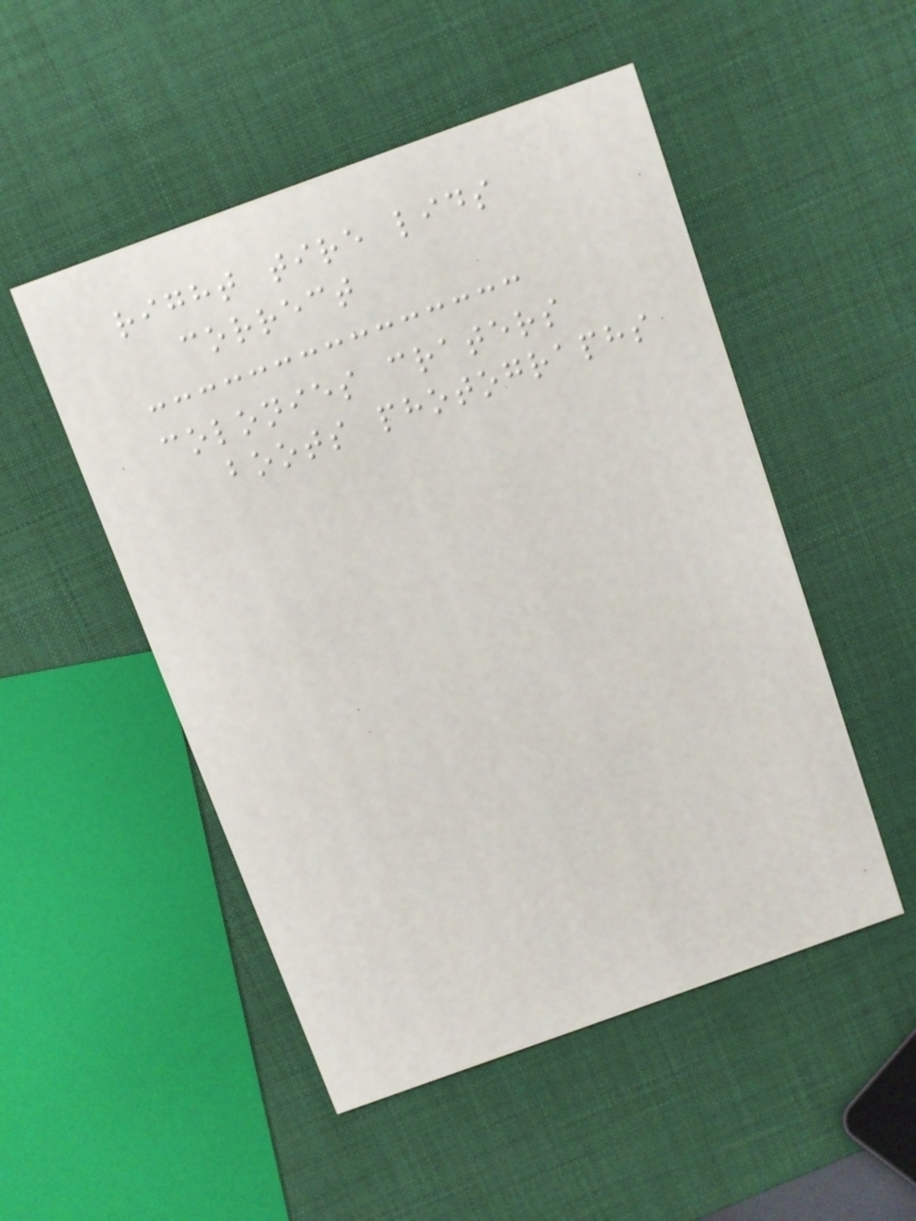right tire lids
correct
colonies craters
boots photographs
